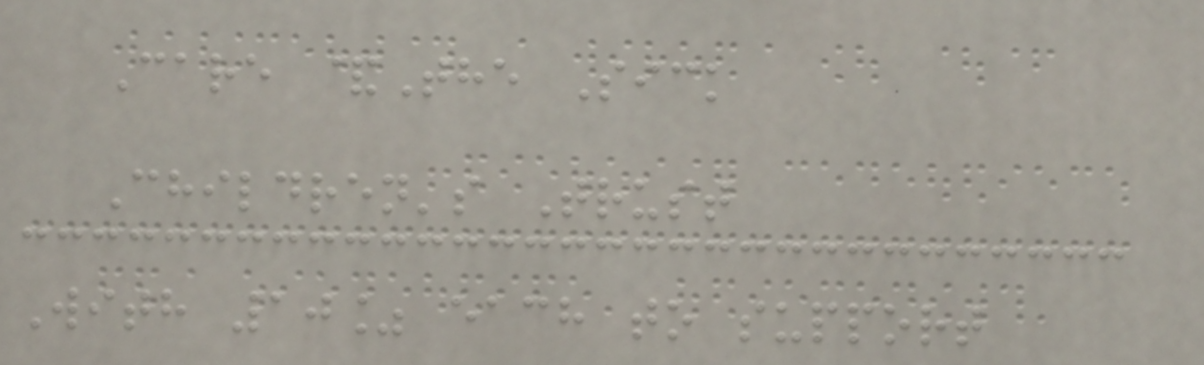Care &The Sick
Children's Trust
With 10% each to support
